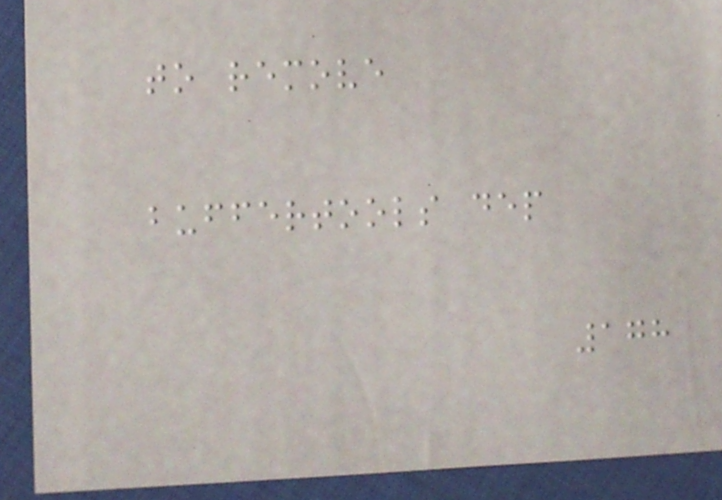to remove
buffertools dep
178
